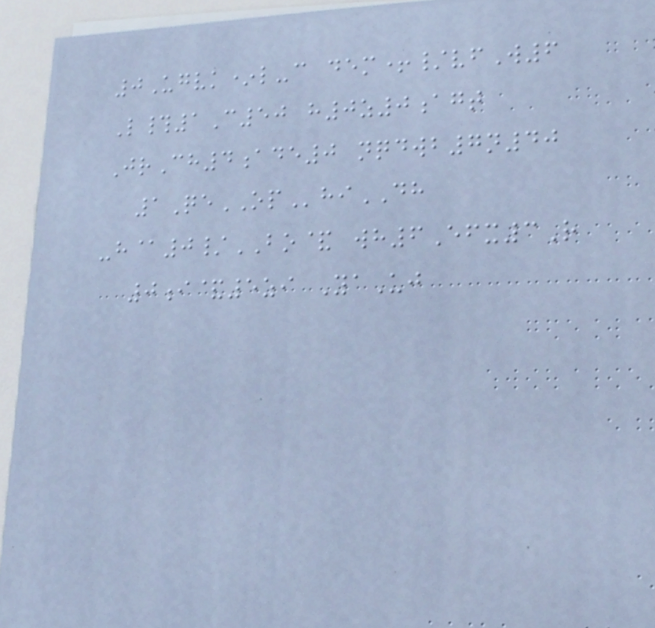0Ugvk*l-c dem+/vfW6
L#1C50 h0z0agt
JrCh4ade0 nqdwb7n40
1QeOPhiDH
-h@0/BO& wh6Efx3R
0i&5zi YaUj
